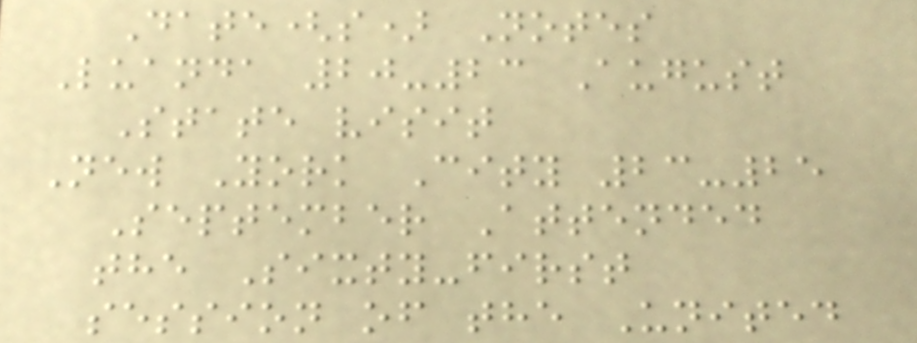Date(s) Notes
Luanda 20-23 August
State visit
New York City 23-25
September Attended
the Sixty-first
session of the United
